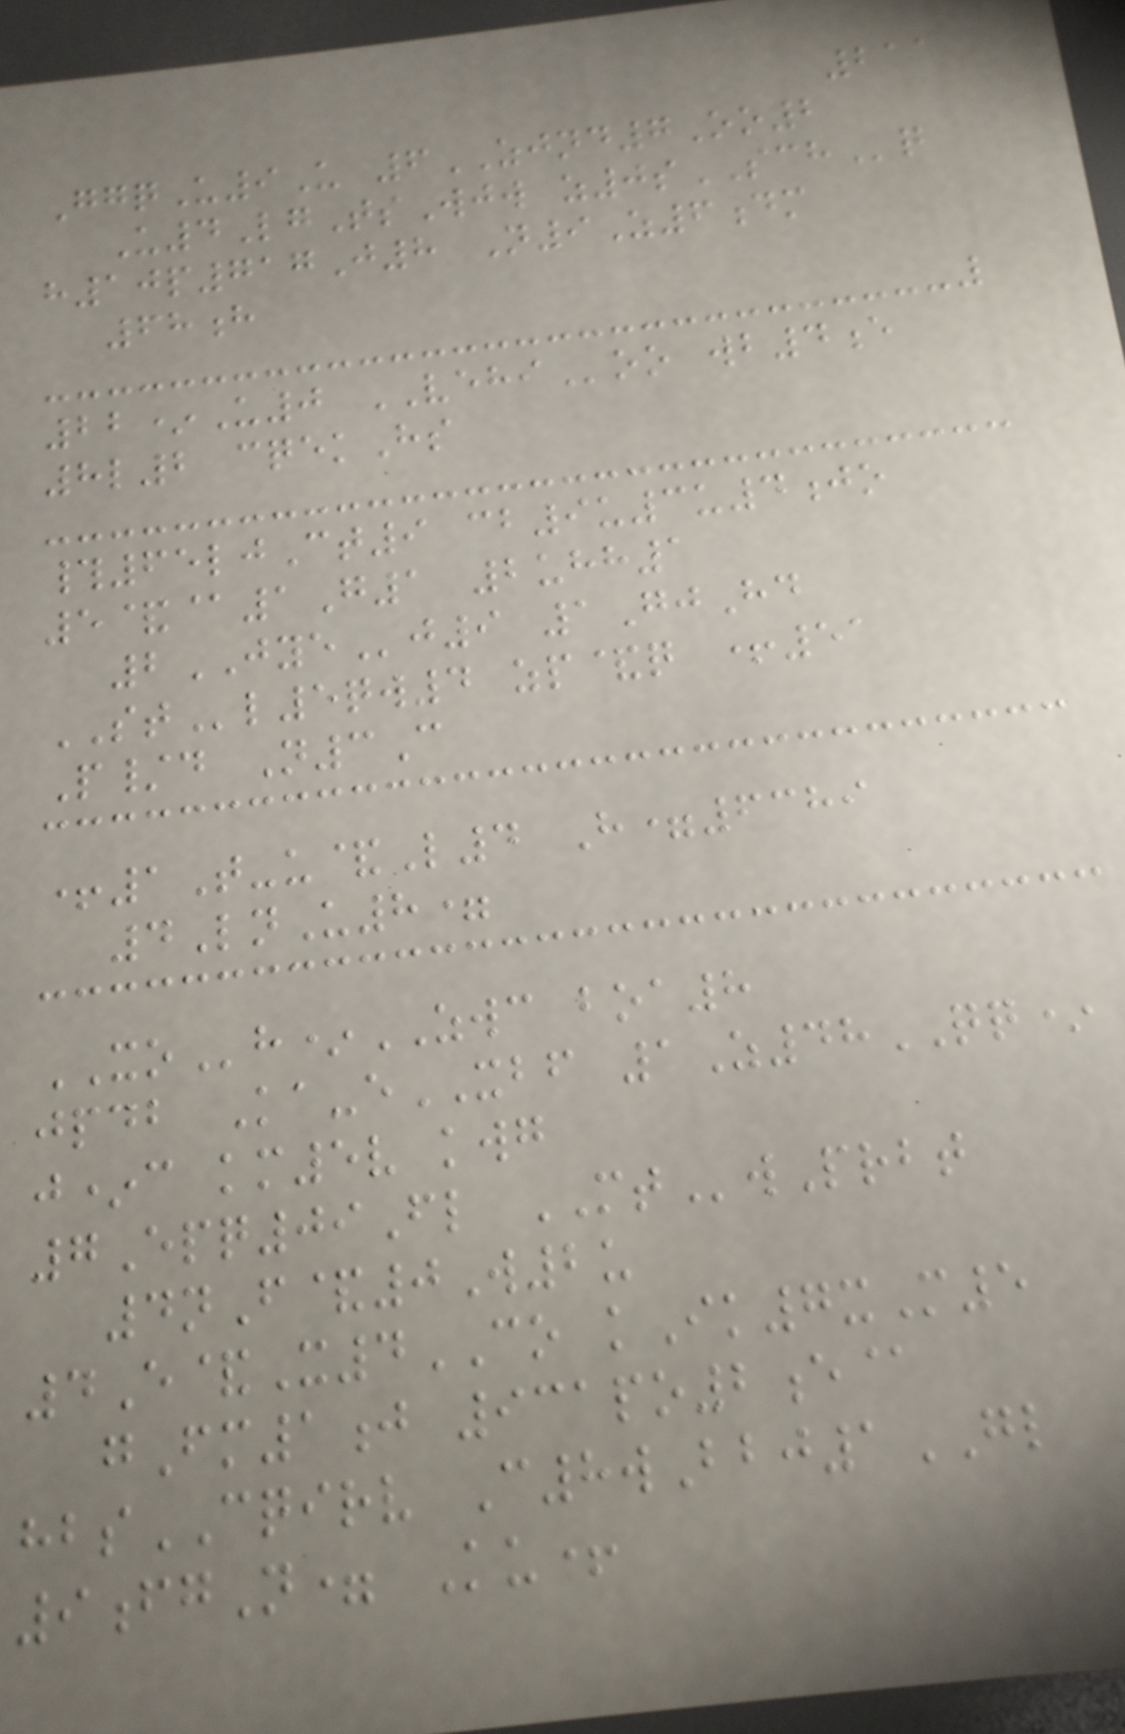211
GgqU9U 6ZJND7Oo2
U4LgTsWjw z0sSCHq
h10p717J8 N9Z6dm
68h
22*U0 VEHIoo wb4e
8l2 cqekHs
#65ljCt9 cb9u3u4jo
5&@1G1 2uhh1
2JYEj9 1GjHd
STl5qw4 zp&q +51
P/d N3C
+1T-u&L4 H=6389
4LnU8=
XOh*ZWC boa8
jpdb Ka-eXBF 1Z48QQ*
j*c km5v kwg
7Epq09Fl MTwPrbt
4nF&0W2u
4E&X4CO kIk7xM5
gFm1j 931po2e@
hbsCQIRV C8wBbj1GL
9fgN= Ku+
